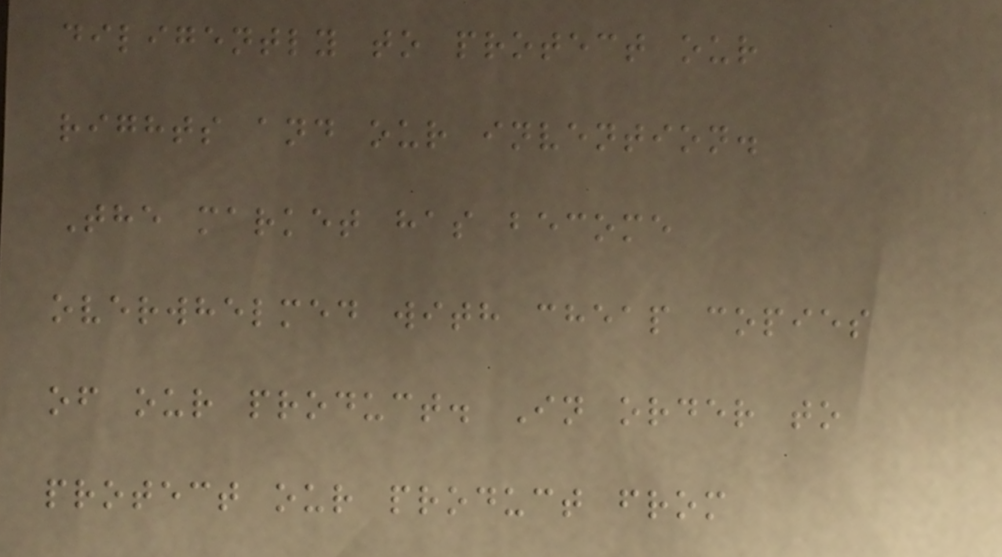diligently to protect our
rights and our invention.
The market has become
overwhelmed with cheap copies
of our product. In order to
protect our product from
